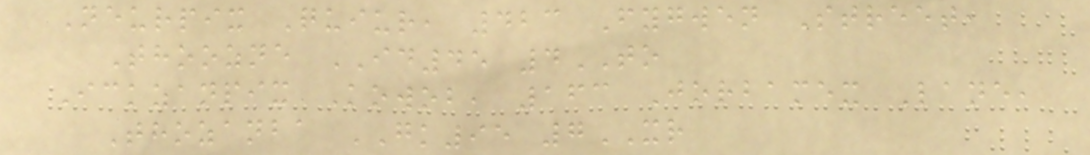Neurpix Quiur, 423 Fygwen Street,
Thoozne ID45 4TO
Ickzanpix Kowob, 163 Jorbamex Lane,
Thozanba GK95 7XR
